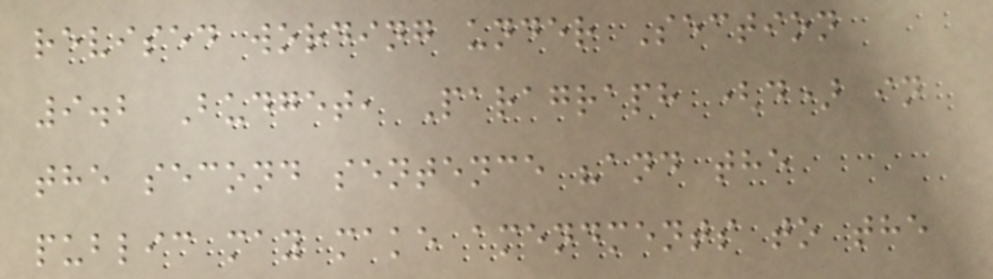revised wording under Section
9.2 Budget, Paragraph (d) in
the second sentence "and the
public may make amendments to the
